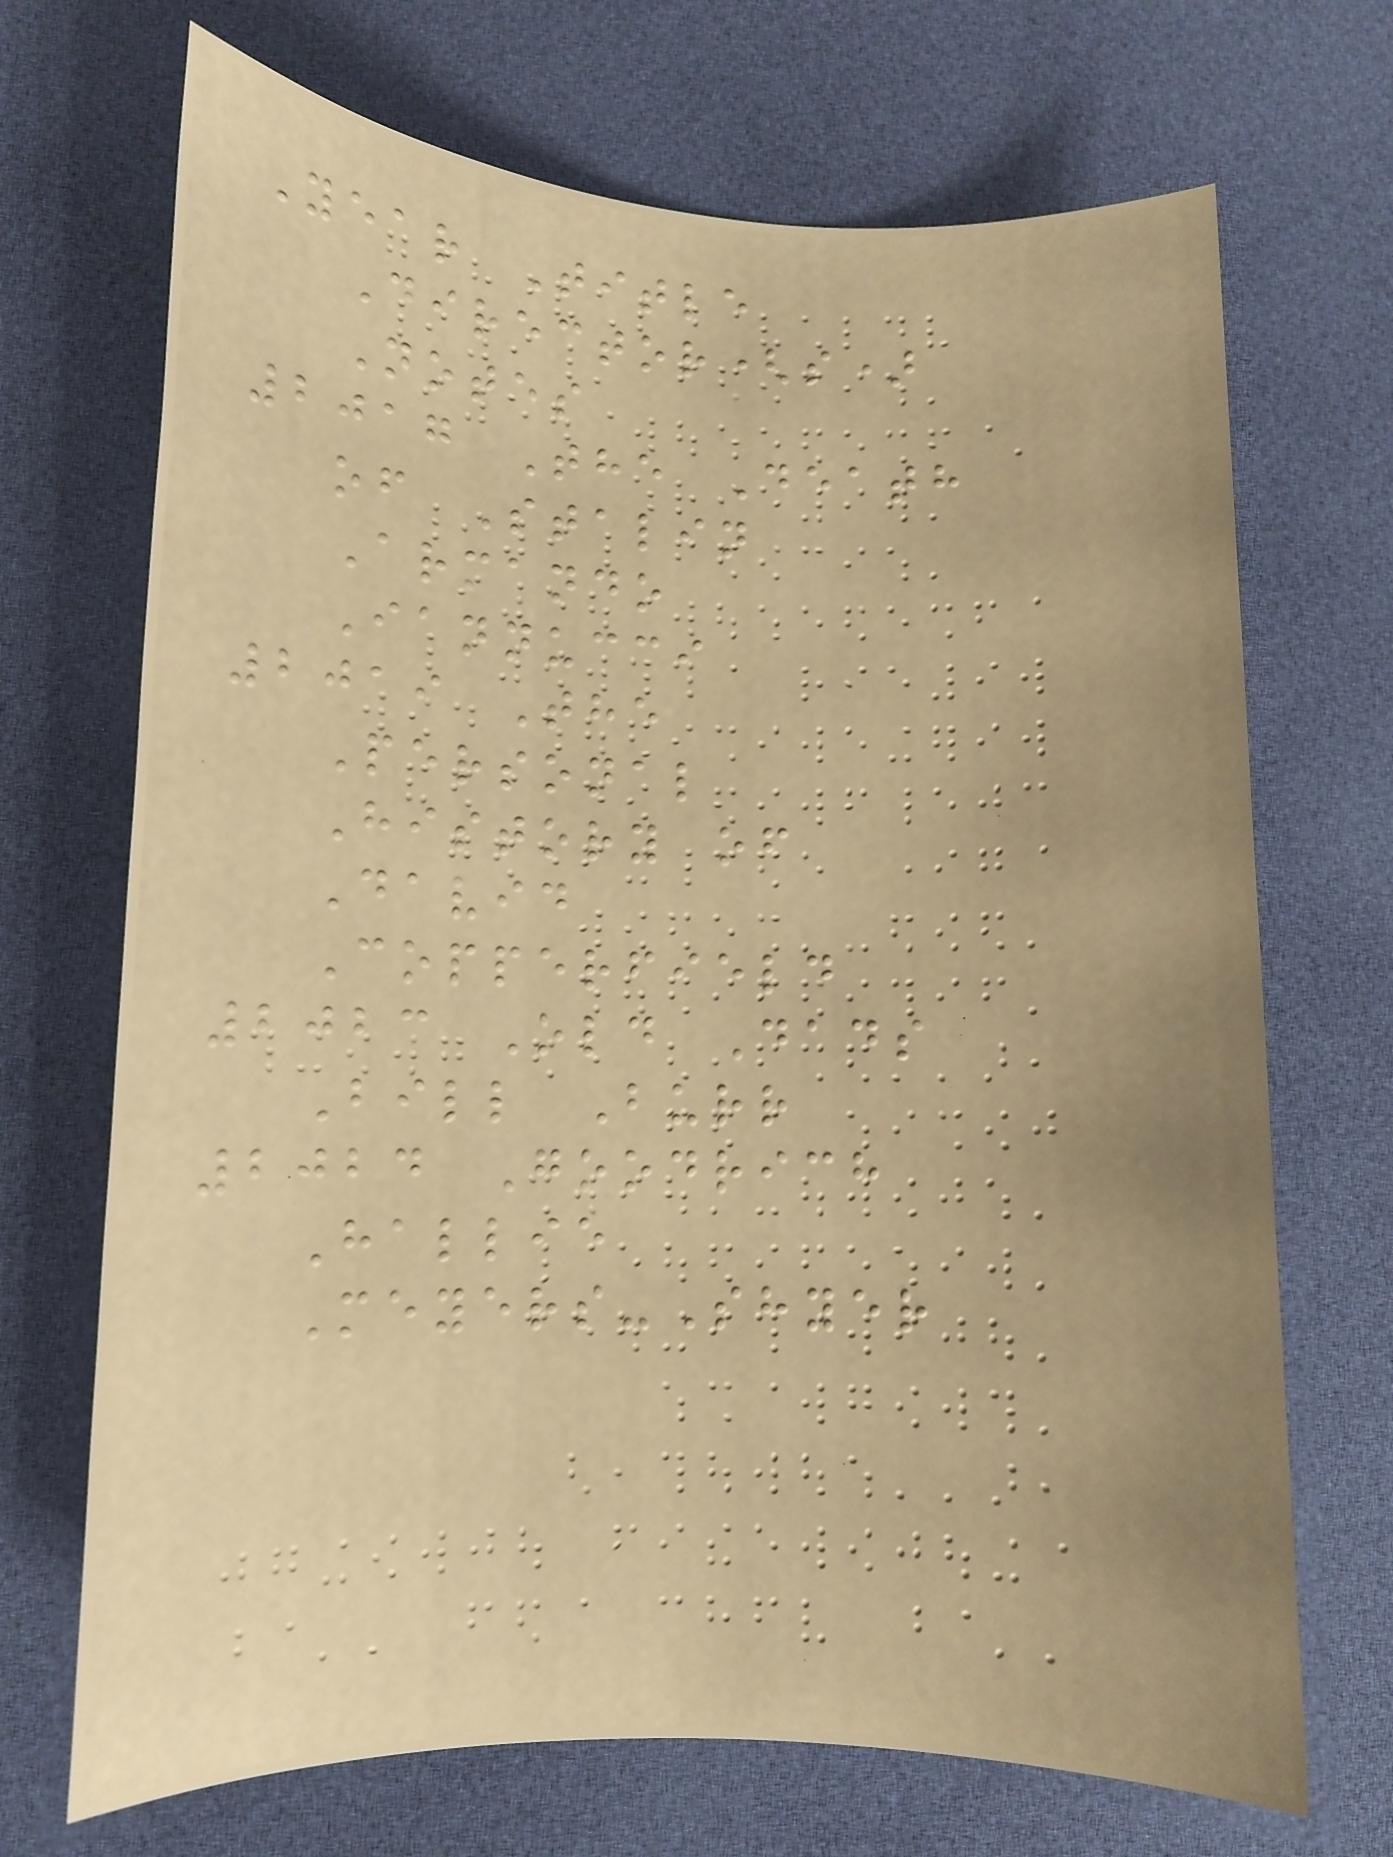Year Title
Director(s)
Notes
2017 The Death
of Stalin
Armando
Iannucci
2019 The
Personal
History of
David
Copperfield
2023 Old Dads
Bill Burr
2024 Goodrich
Hallie
Meyers-Shyer
